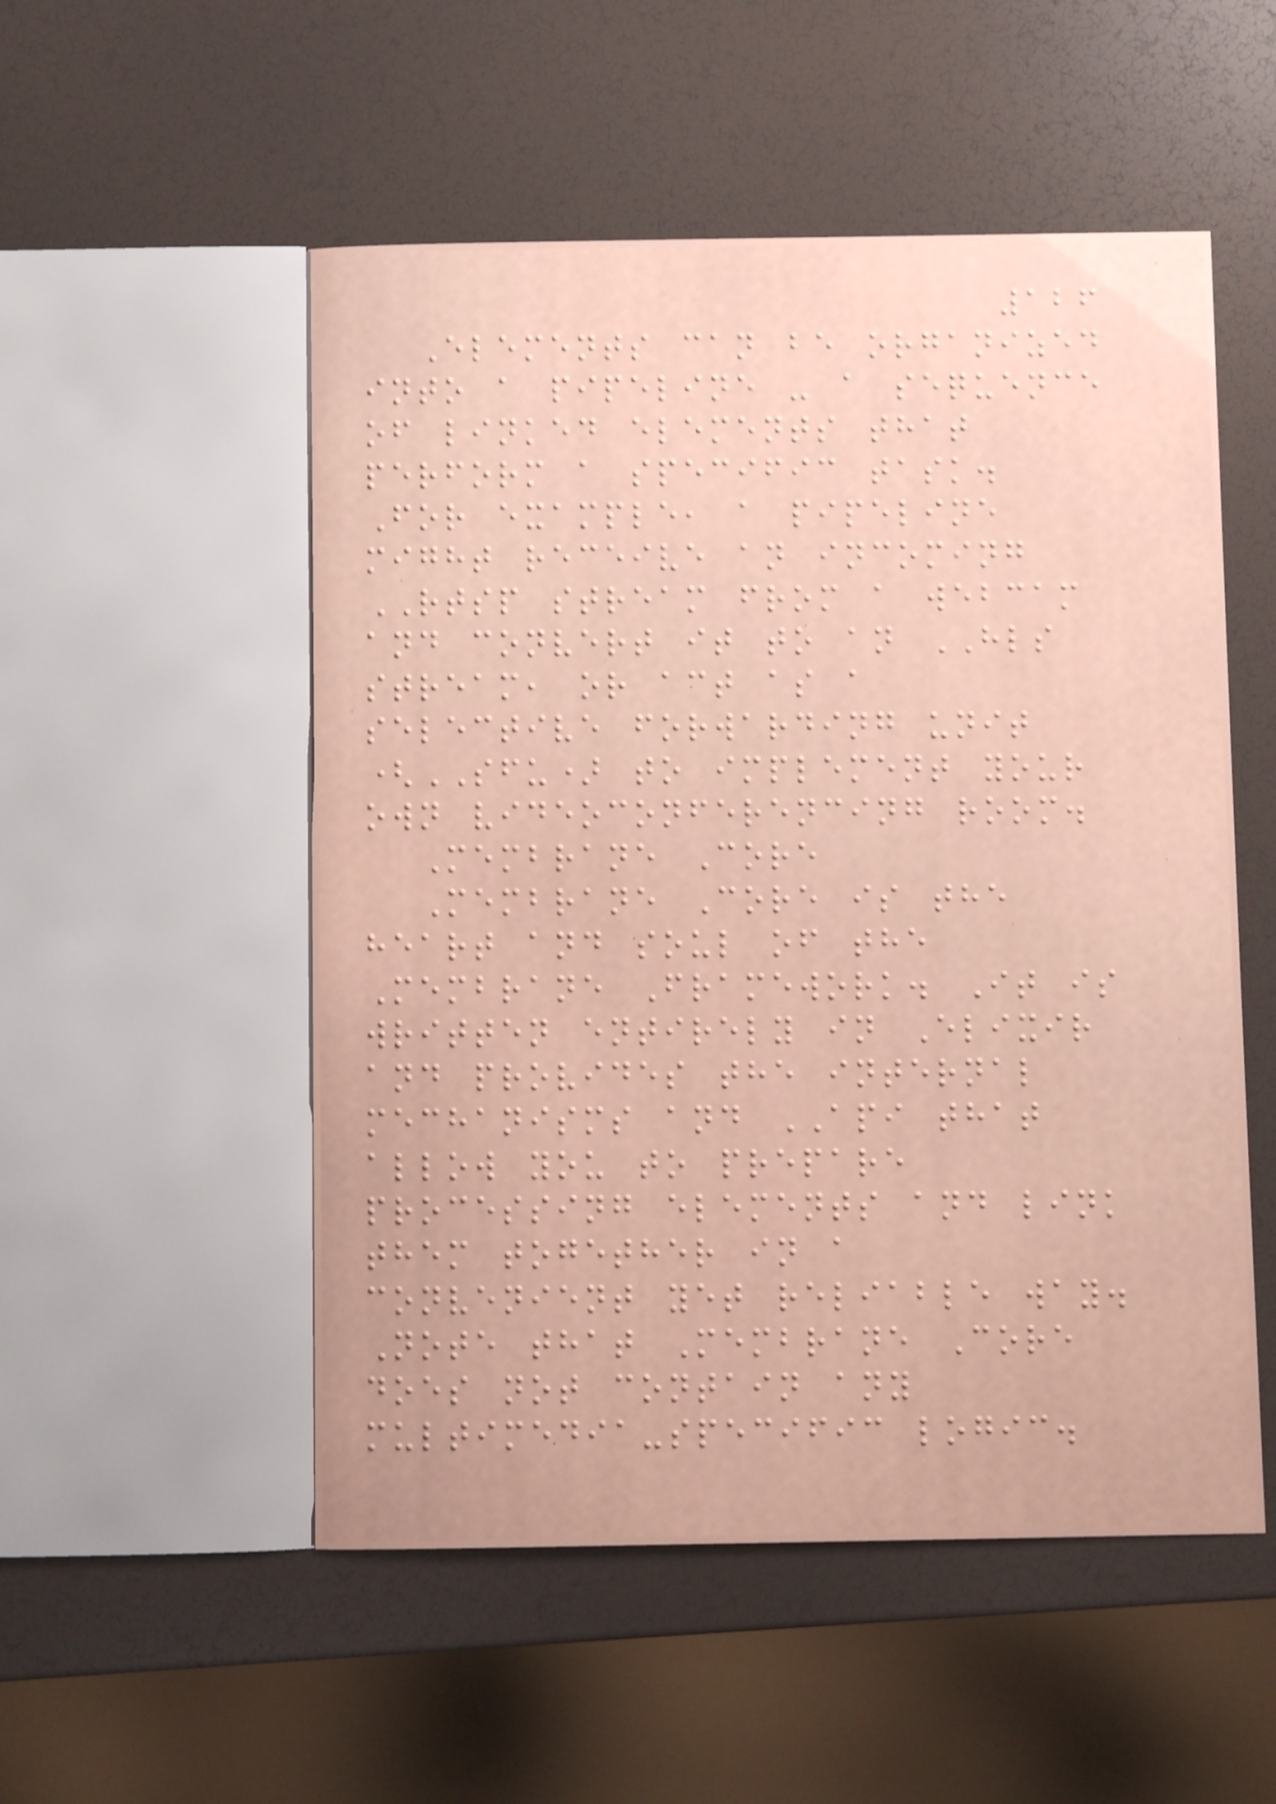126
Elements can be organized
into a pipeline - a sequence
of linked elements that
perform a specific task.
For example, a pipeline
might receive an incoming
RTSP stream from a webcam
and convert it to an HLS
stream, or act as a
selective forwarding unit
(SFU) to implement your
own videoconferencing room.
Membrane Core
Membrane Core is the
heart and soul of the
Membrane Framework. It is
written entirely in Elixir
and provides the internal
mechanisms and API that
allow you to prepare
processing elements and link
them together in a
convenient yet reliable way.
Note that Membrane Core
does not contain any
multimedia-specific logic.
